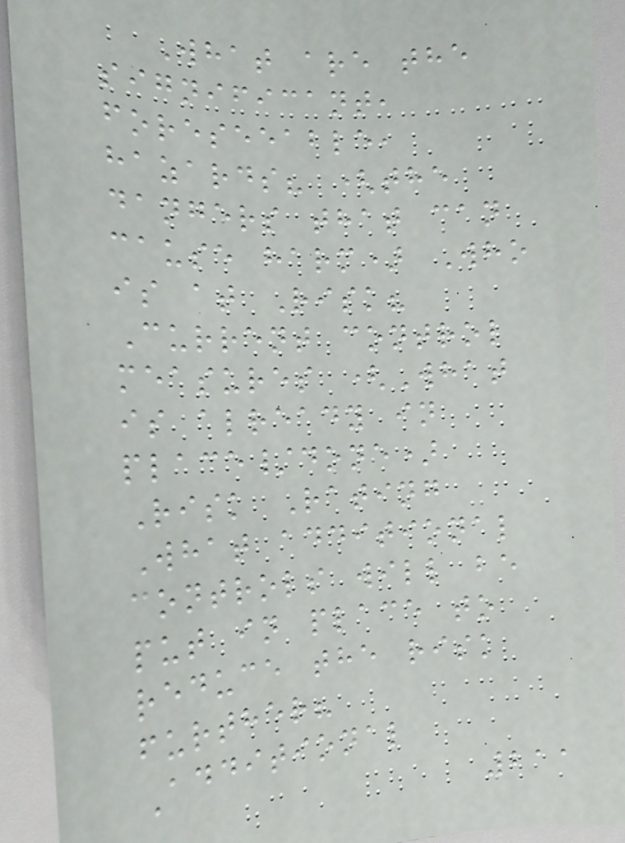What are the
significant,
foreseeable,
hazards? (the
dangers that can
cause harm) Who
is at Risk?
Current control
measures (What
is already in
place/done)
Risk Rating
What additional
controls will be
put in place to
reduce the risk
further?
Additional
211
